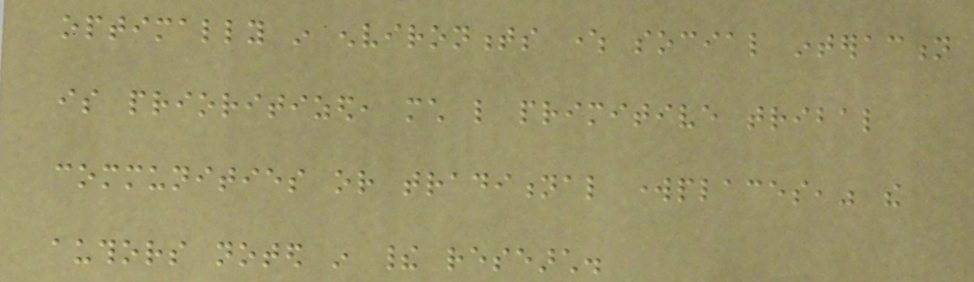optimally in environments where social interaction
is prioritized, much like primitive tribal
communities or traditional workplaces," the
authors noted in their research.
